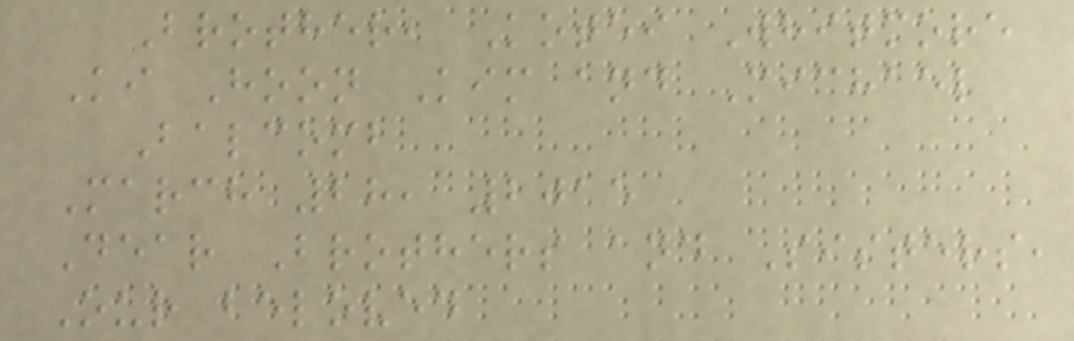Brother, Kotei Whitmore
Ki Hoon Kim and Michael
Balcomb
March 28, 2015
Dear Brothers and Sisters,
Our beloved
